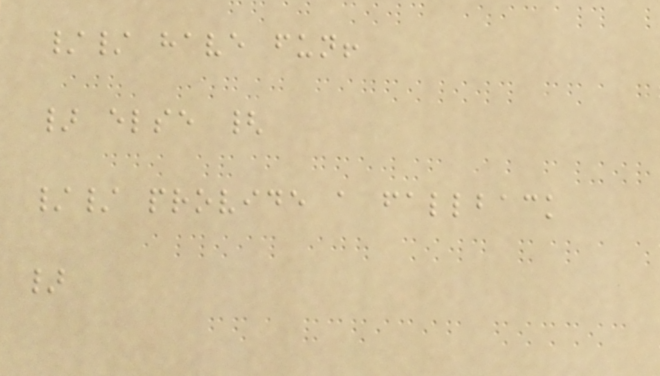// have fun!
} else {
// provide a fallback
}
